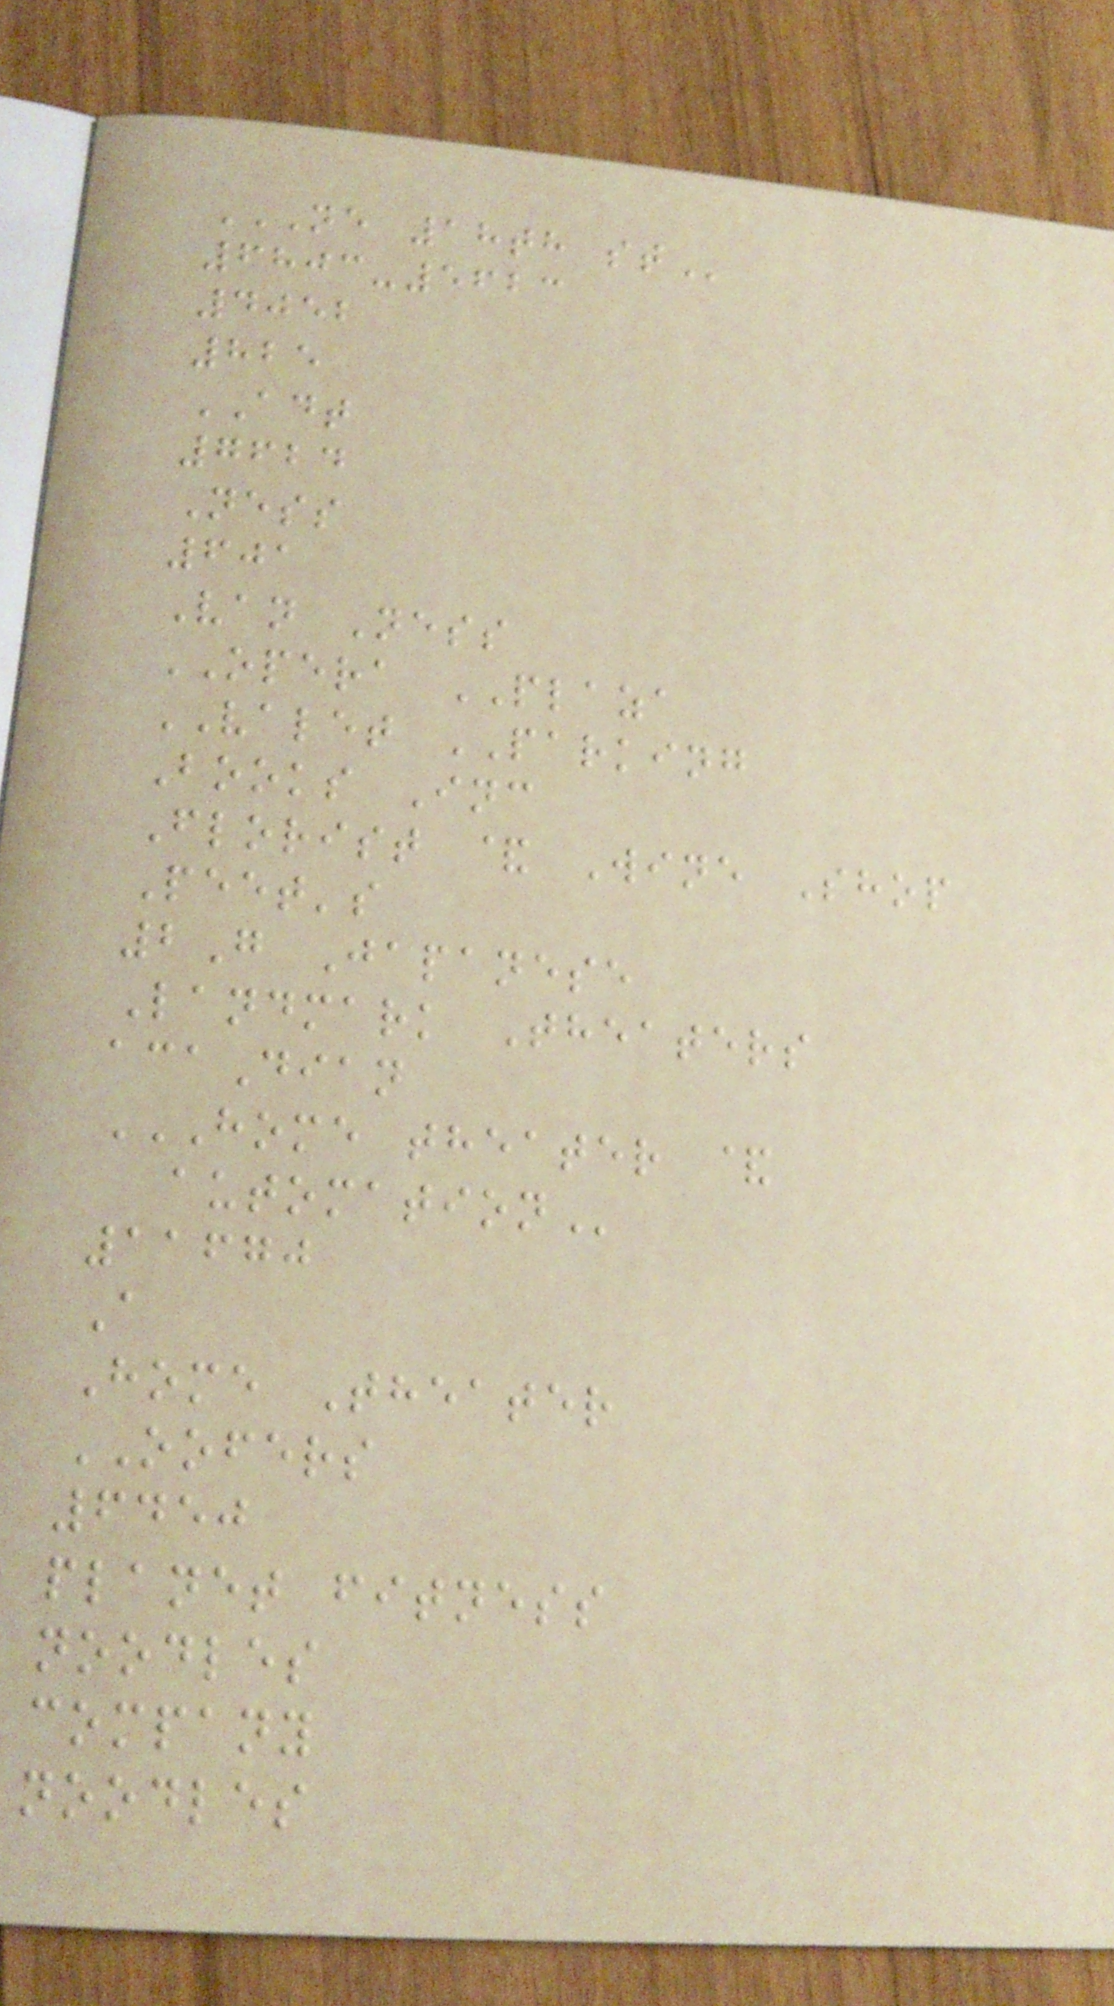NE 18TH ST
6803-5623
4052
825
ADT
7624
Ness
601
Van Ness
OPERA PLAZA
VALET PARKING
Books Inc
Florist & Wine Shop
Peet's
2G Japanese
Landmark Theaters
acaDian
HOME THEATER &
AUTOMATION
11670
A
Home Theater
OOFERS
6450
planet fitness
noodles
company
noodles
